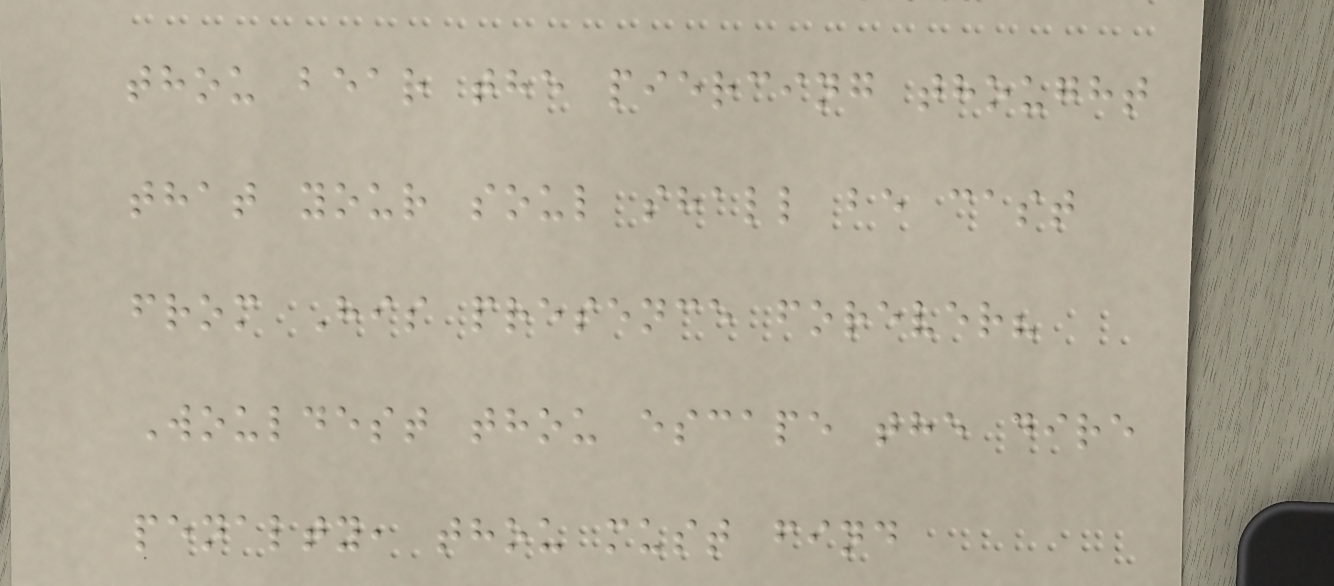thou bear the piercing thought
that your soul shall be cast
from His presence forever?
Wouldest thou escape the dire
penalty, thou must find
